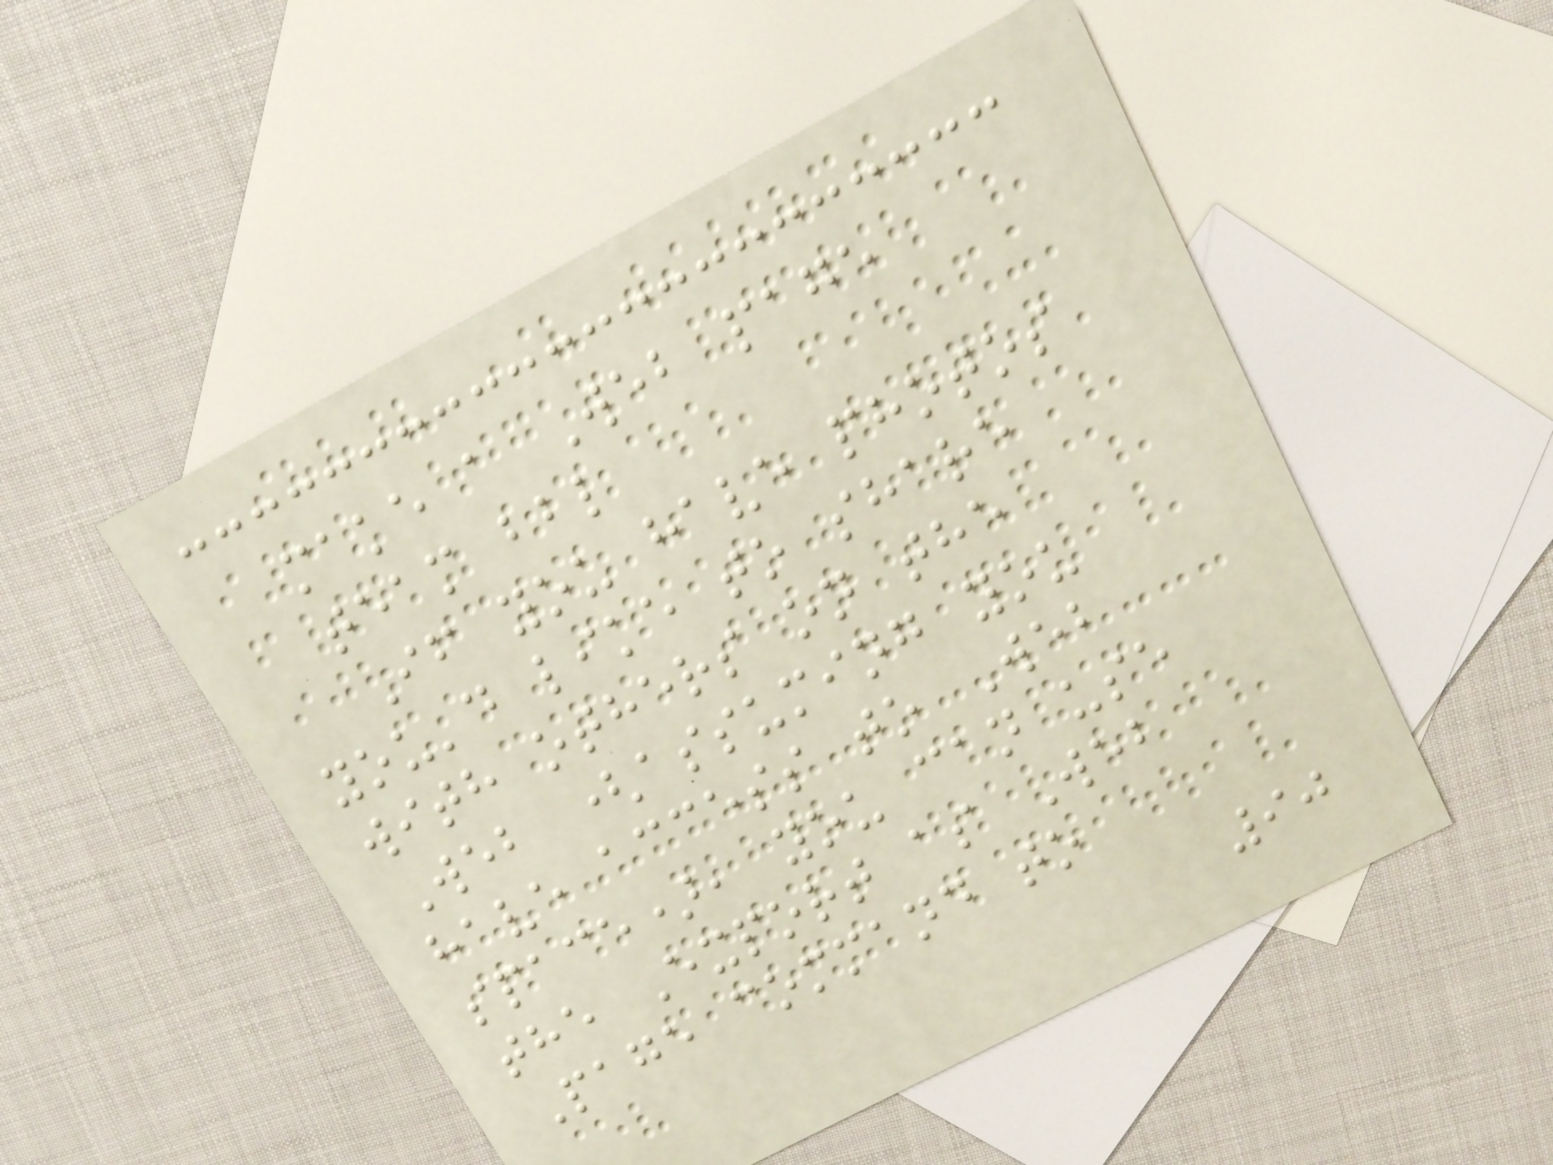make a Web page
team bbl
If you have photos
you'd like to share
with others on the
Web (assuming you
have access to Web
space), you can use
the Export as Web
Page command to
90
